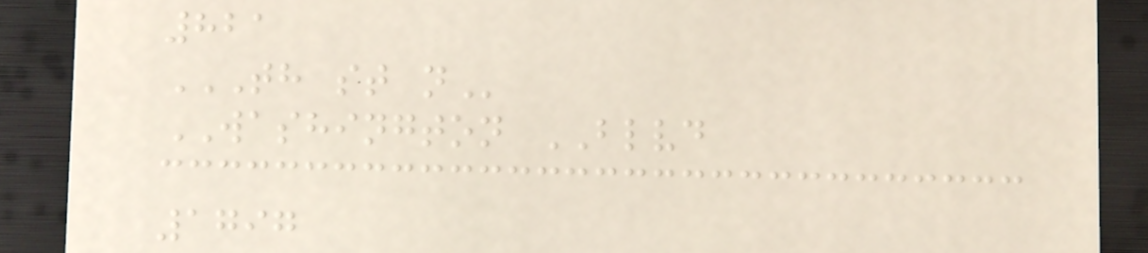821
TH ST N
WASHINGTON BLVD
1797
